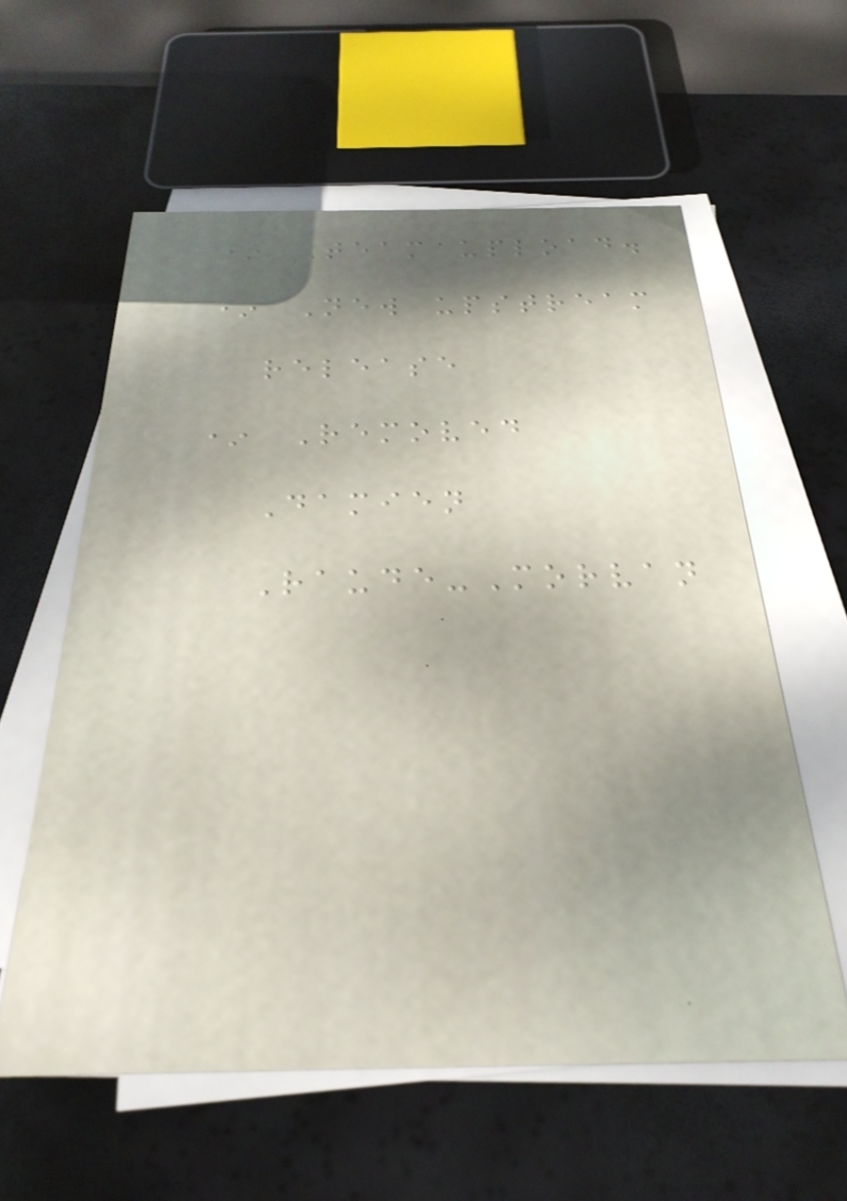* Team upload.
* New upstream
release
* Removed
Damien
Raude-Morvan
